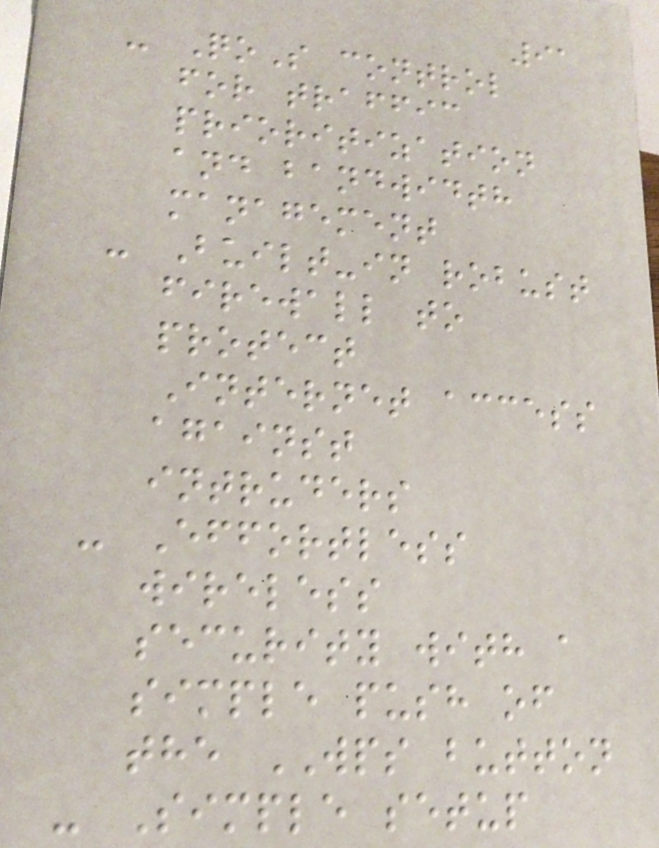91
- QoS control
for traffic
prioritization
and bandwidth
management
- Built-in robust
firewall to
protect
Internet access
against
intruders
- Effortless
wireless
security with a
simple push of
the WPS button
- Simple setup
